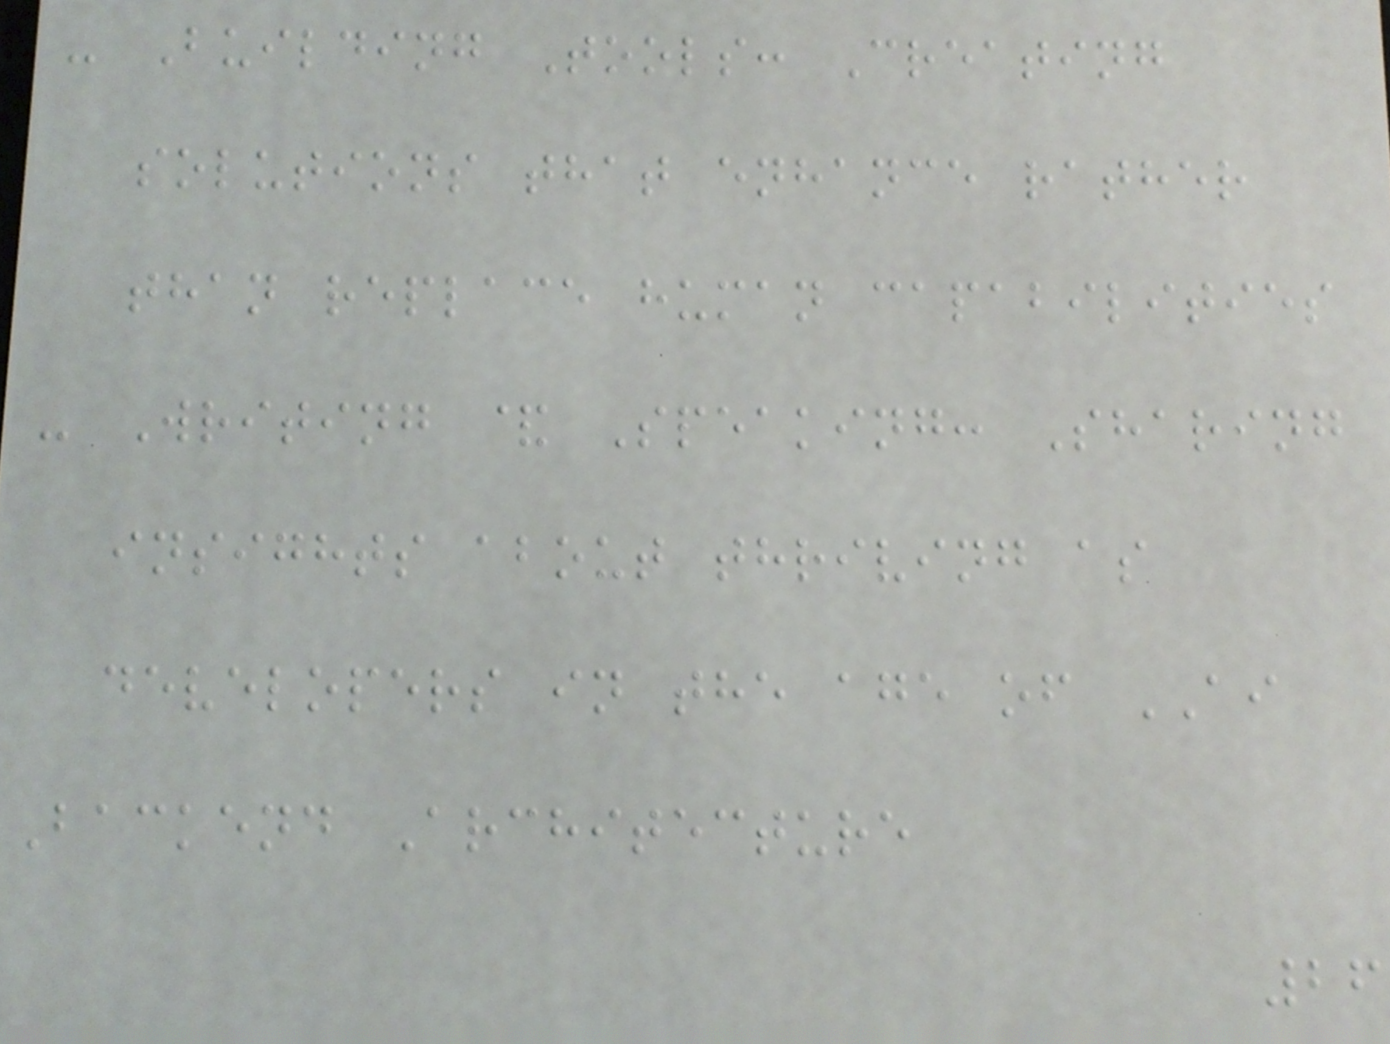- Building Tools: Creating
solutions that enhance rather
than replace human capabilities
- Writing & Speaking: Sharing
insights about thriving as
developers in the age of AI
Backend Architecture
26
